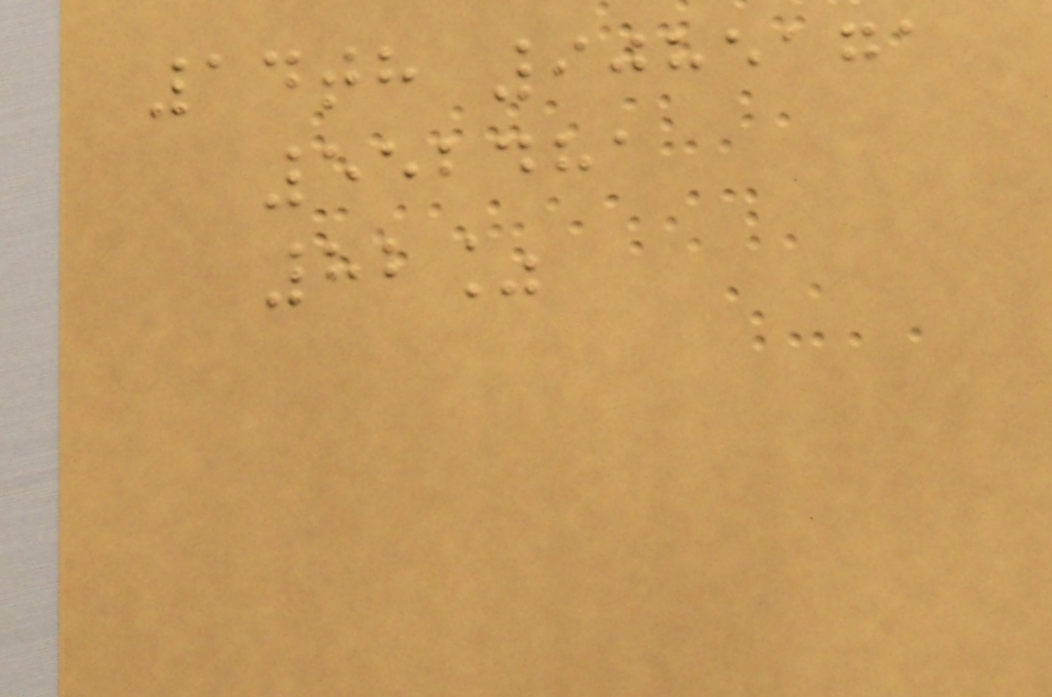14th 9085171
552481
82%
